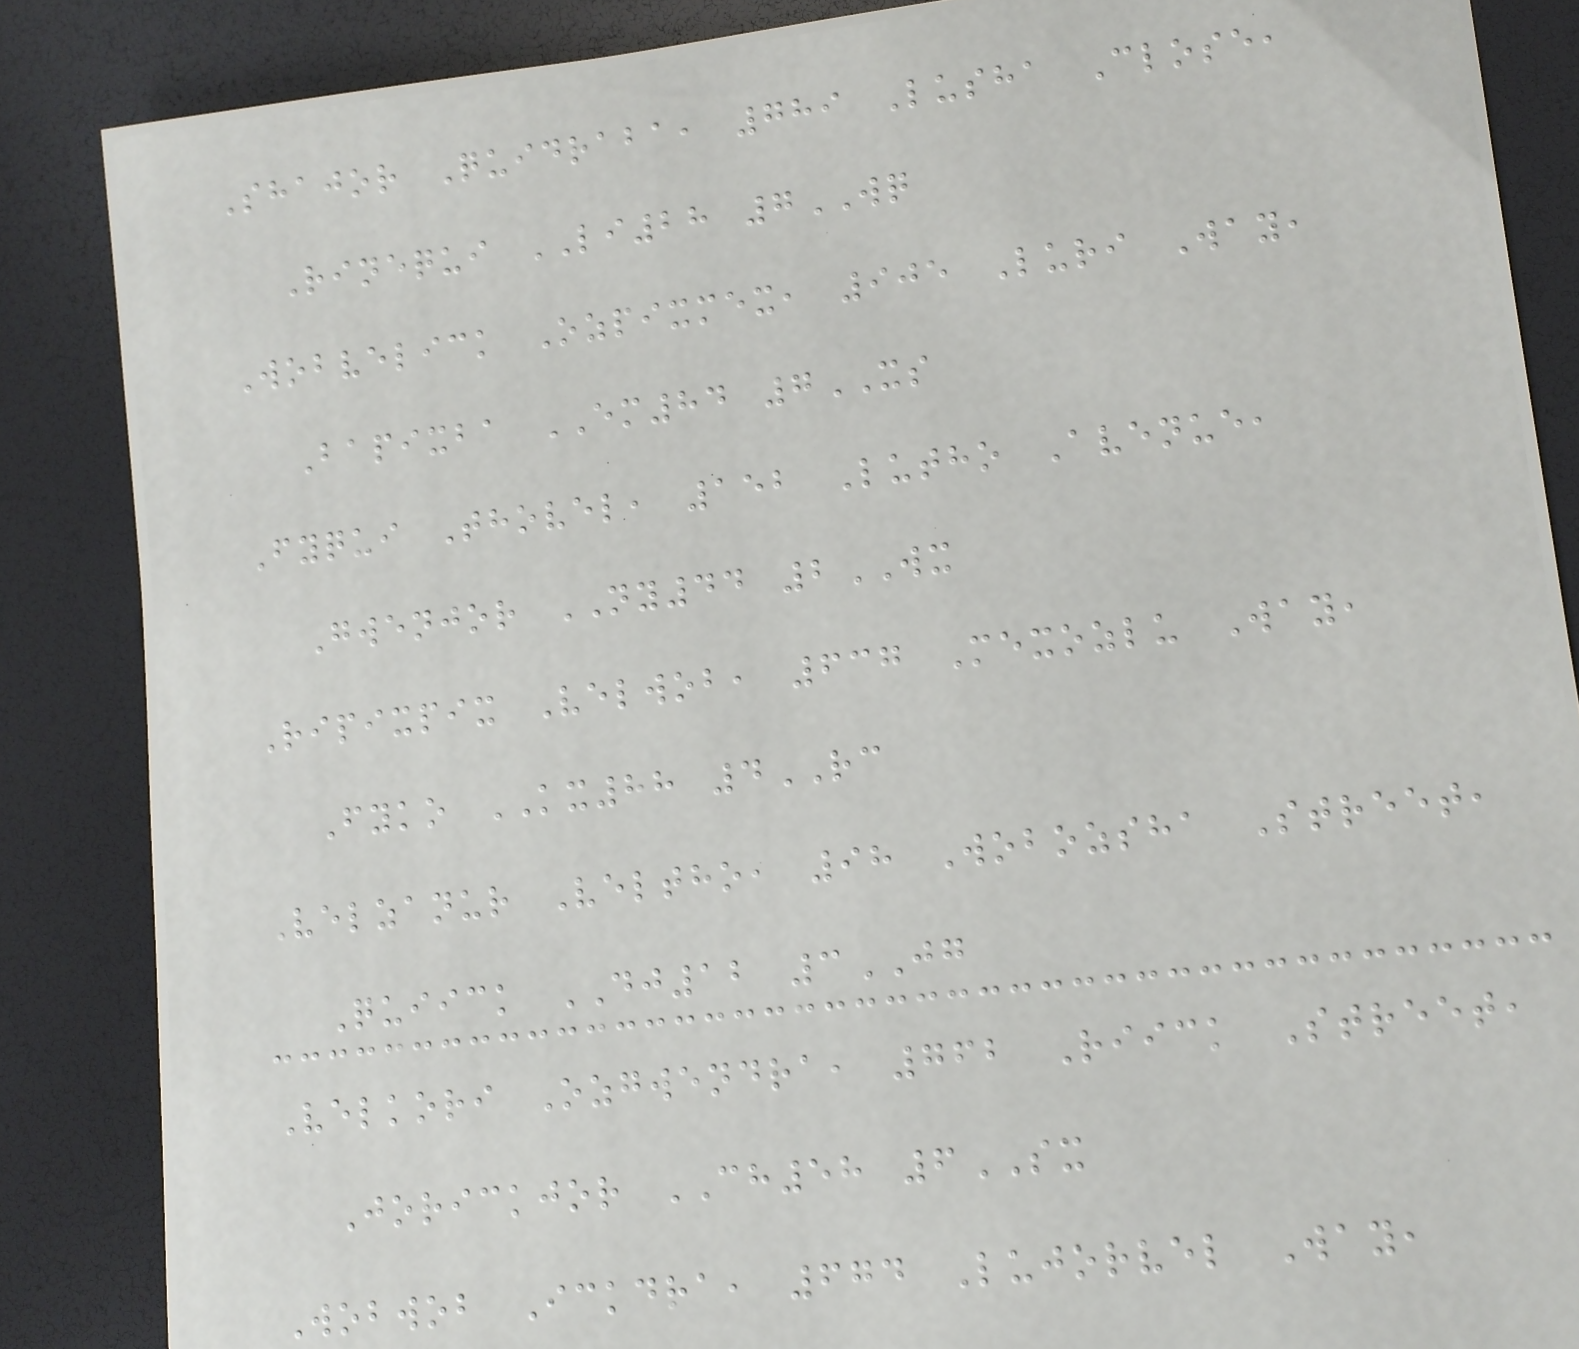Shajor Quidraba, 789 Lusha Close,
Rinequi LI28 7WQ
Wobvelick Ozpixmex, 905 Luri Way,
Bapixba EM84 7XS
Fyqui Thovel, 152 Lutho Avenue,
Gwenjor NY44 2WX
Ripixpix Velwob, 637 Mexozlu Way,
Fyko KX88 4RC
Velzanur Veltho, 98 Wobozsha Street,
Quiick DJ12 3JG
Velkori Ozgwendra, 762 Riick Street,
Jorickjor CH58 6SX
Wobwob Ickdra, 674 Lujorvel Way,
